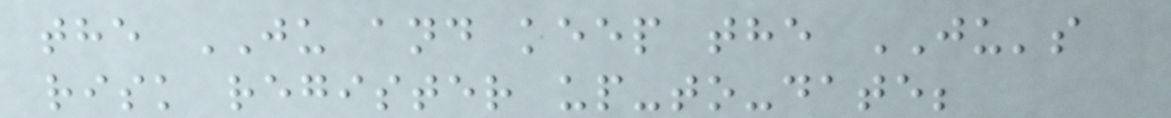the JU and keep the JU's
risk register up-to-date;
